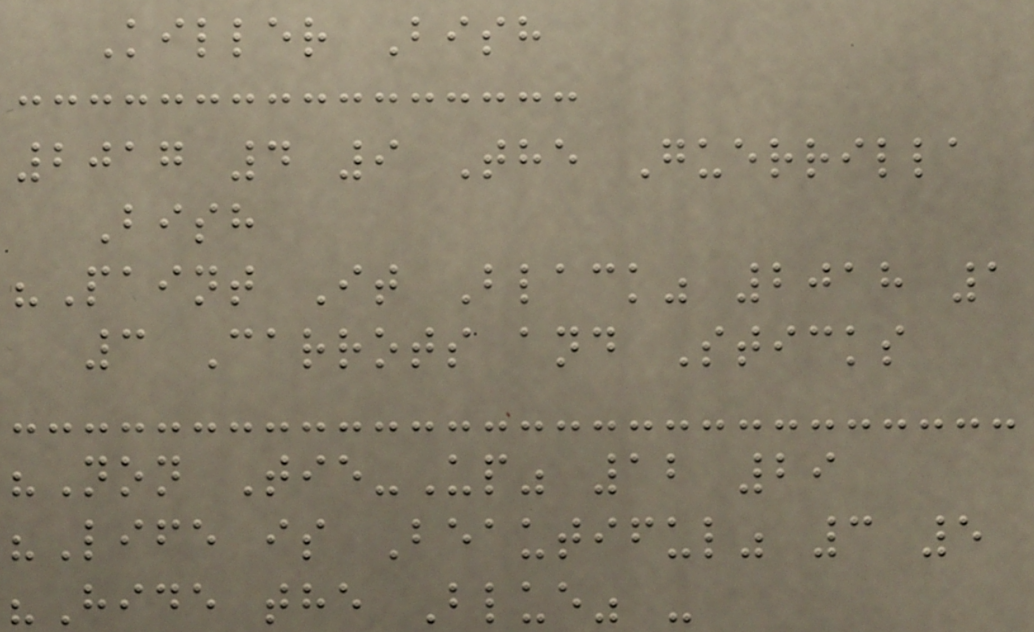Killer Bish
2017 4 9 The Guerrilla
Bish
"Paint It Black" 2018 1
3 Carrots and Sticks
"Non Tie-Up" 12 29
"Life is Beautiful" 3 5
"Hide the Blue" -
